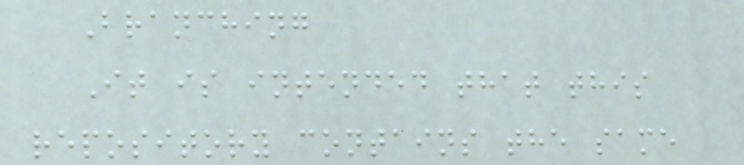Branching
It is intended that this
repository contains the same
